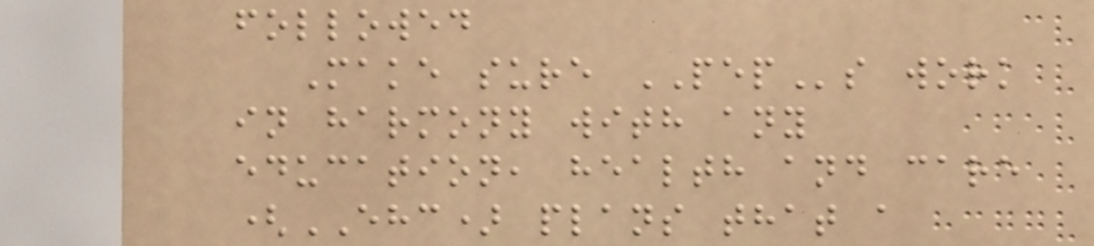followed
Make sure PEPs work
in harmony with any
education, health and care
(EHC) plans that a
